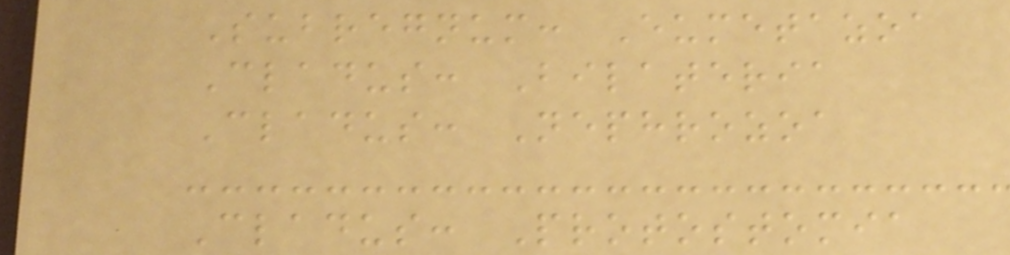Subregnum: Eumetazoa
Cladus: Bilateria
Cladus: Nephrozoa
Cladus: Protostomia
